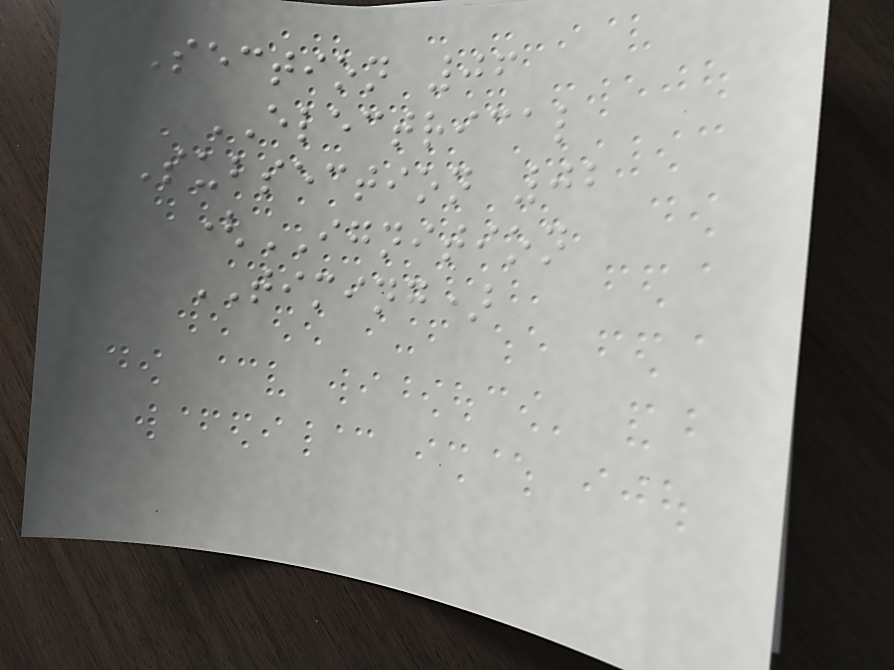Section 06
ELECTRICAL
Subsection 02
(IGNITION
TIMING)
